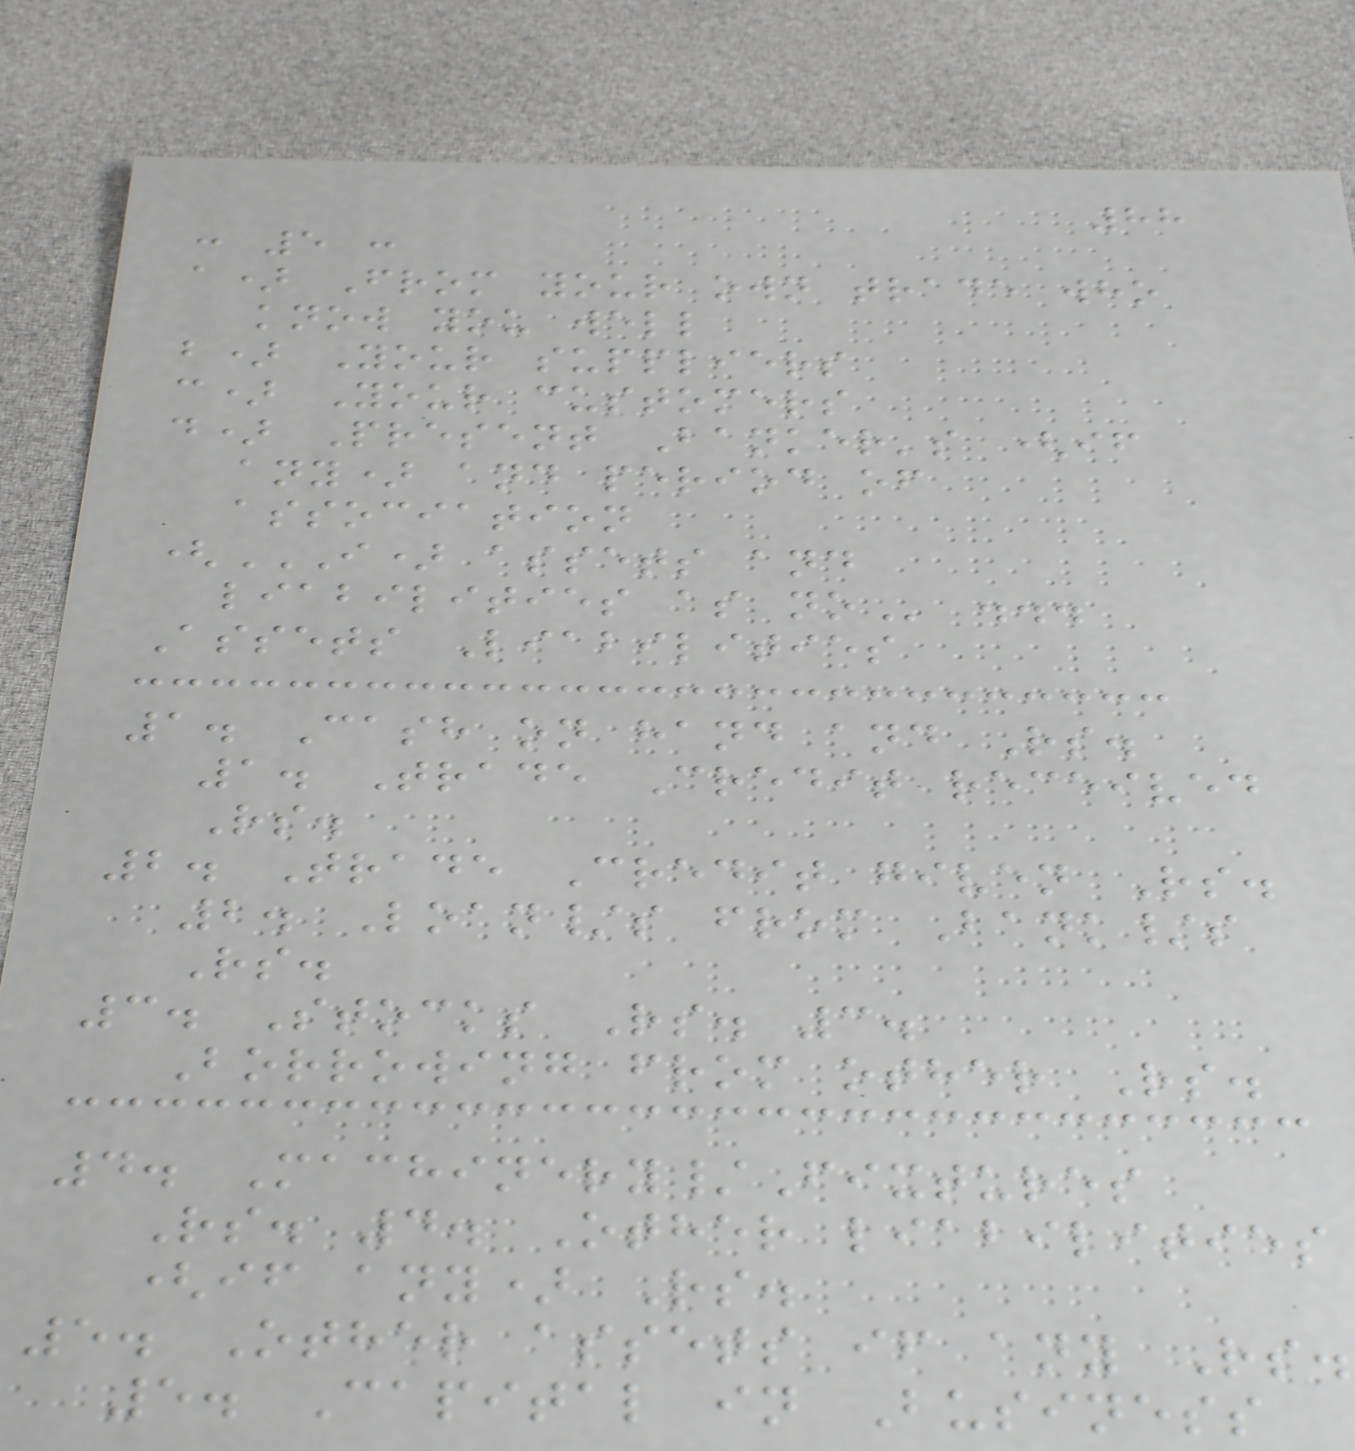88
: 5 :
a) From your own trade who
know you well
b) Your suppliers
c) Your customers
d) Present Banker's (if
any) and period of
association
(I) ASSETS AND
LIABILITIES AS NO ...
Assets Liabilities
1. Cash on hand and Rs.
1. Trade Credit received
Rs.
2. Trade Credit given Rs.
2. Loan/s from Bank/s
Rs.
3. Stocks Rs. 3.
Borrowing from other Rs.
4. Machinery/Fixtures
Rs. 4. Other liabilities
(if any) Rs.
5. Other assets if any Rs.
5. Capital in Business
